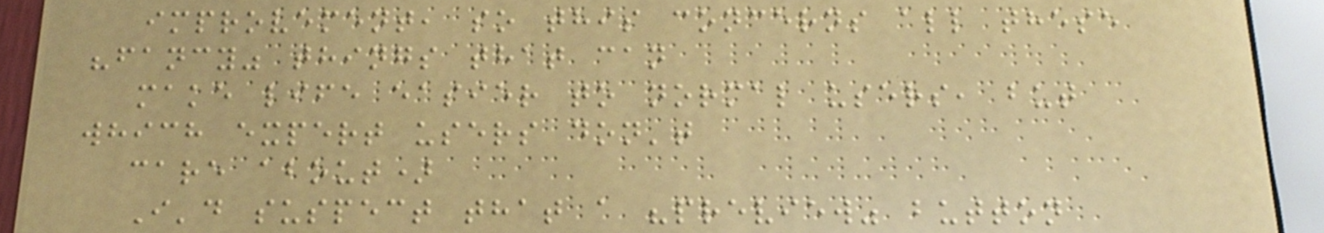improvement, so this concerns all these
"fancy" things that can
make life easier to normal users, but
which expert users don't
care about)
I'd suspect that a "preview" button
